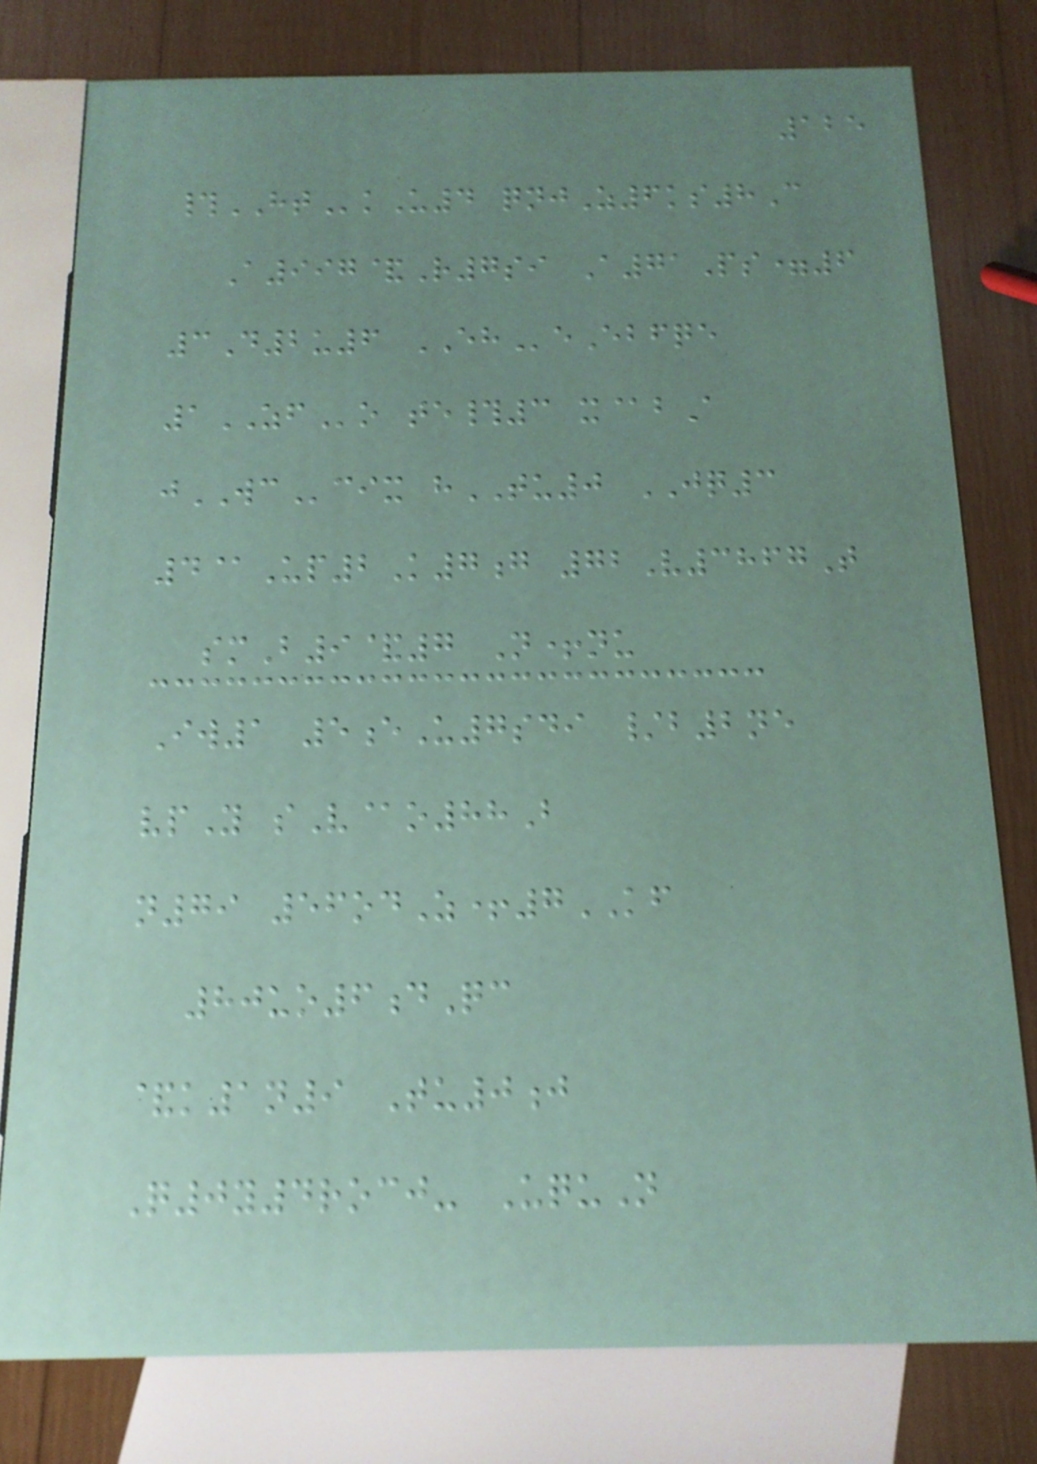125
#HTkU4 qnjZ6ks8C
A997&R7si A71Ps=6
3D2u6 EHeEbfqe
1ZFo te#3 x@bA
jWCcix hTU0 JQ3
4@Up2K7g 72V3867T
smB9&7 N+nu
Iw1 5eU7sdi /b2ne
vpY sV@o88B
n79 56odZ+7KF
80uo6dQc
&k1n9 Tu0j
Q0y4rocj- UquN
